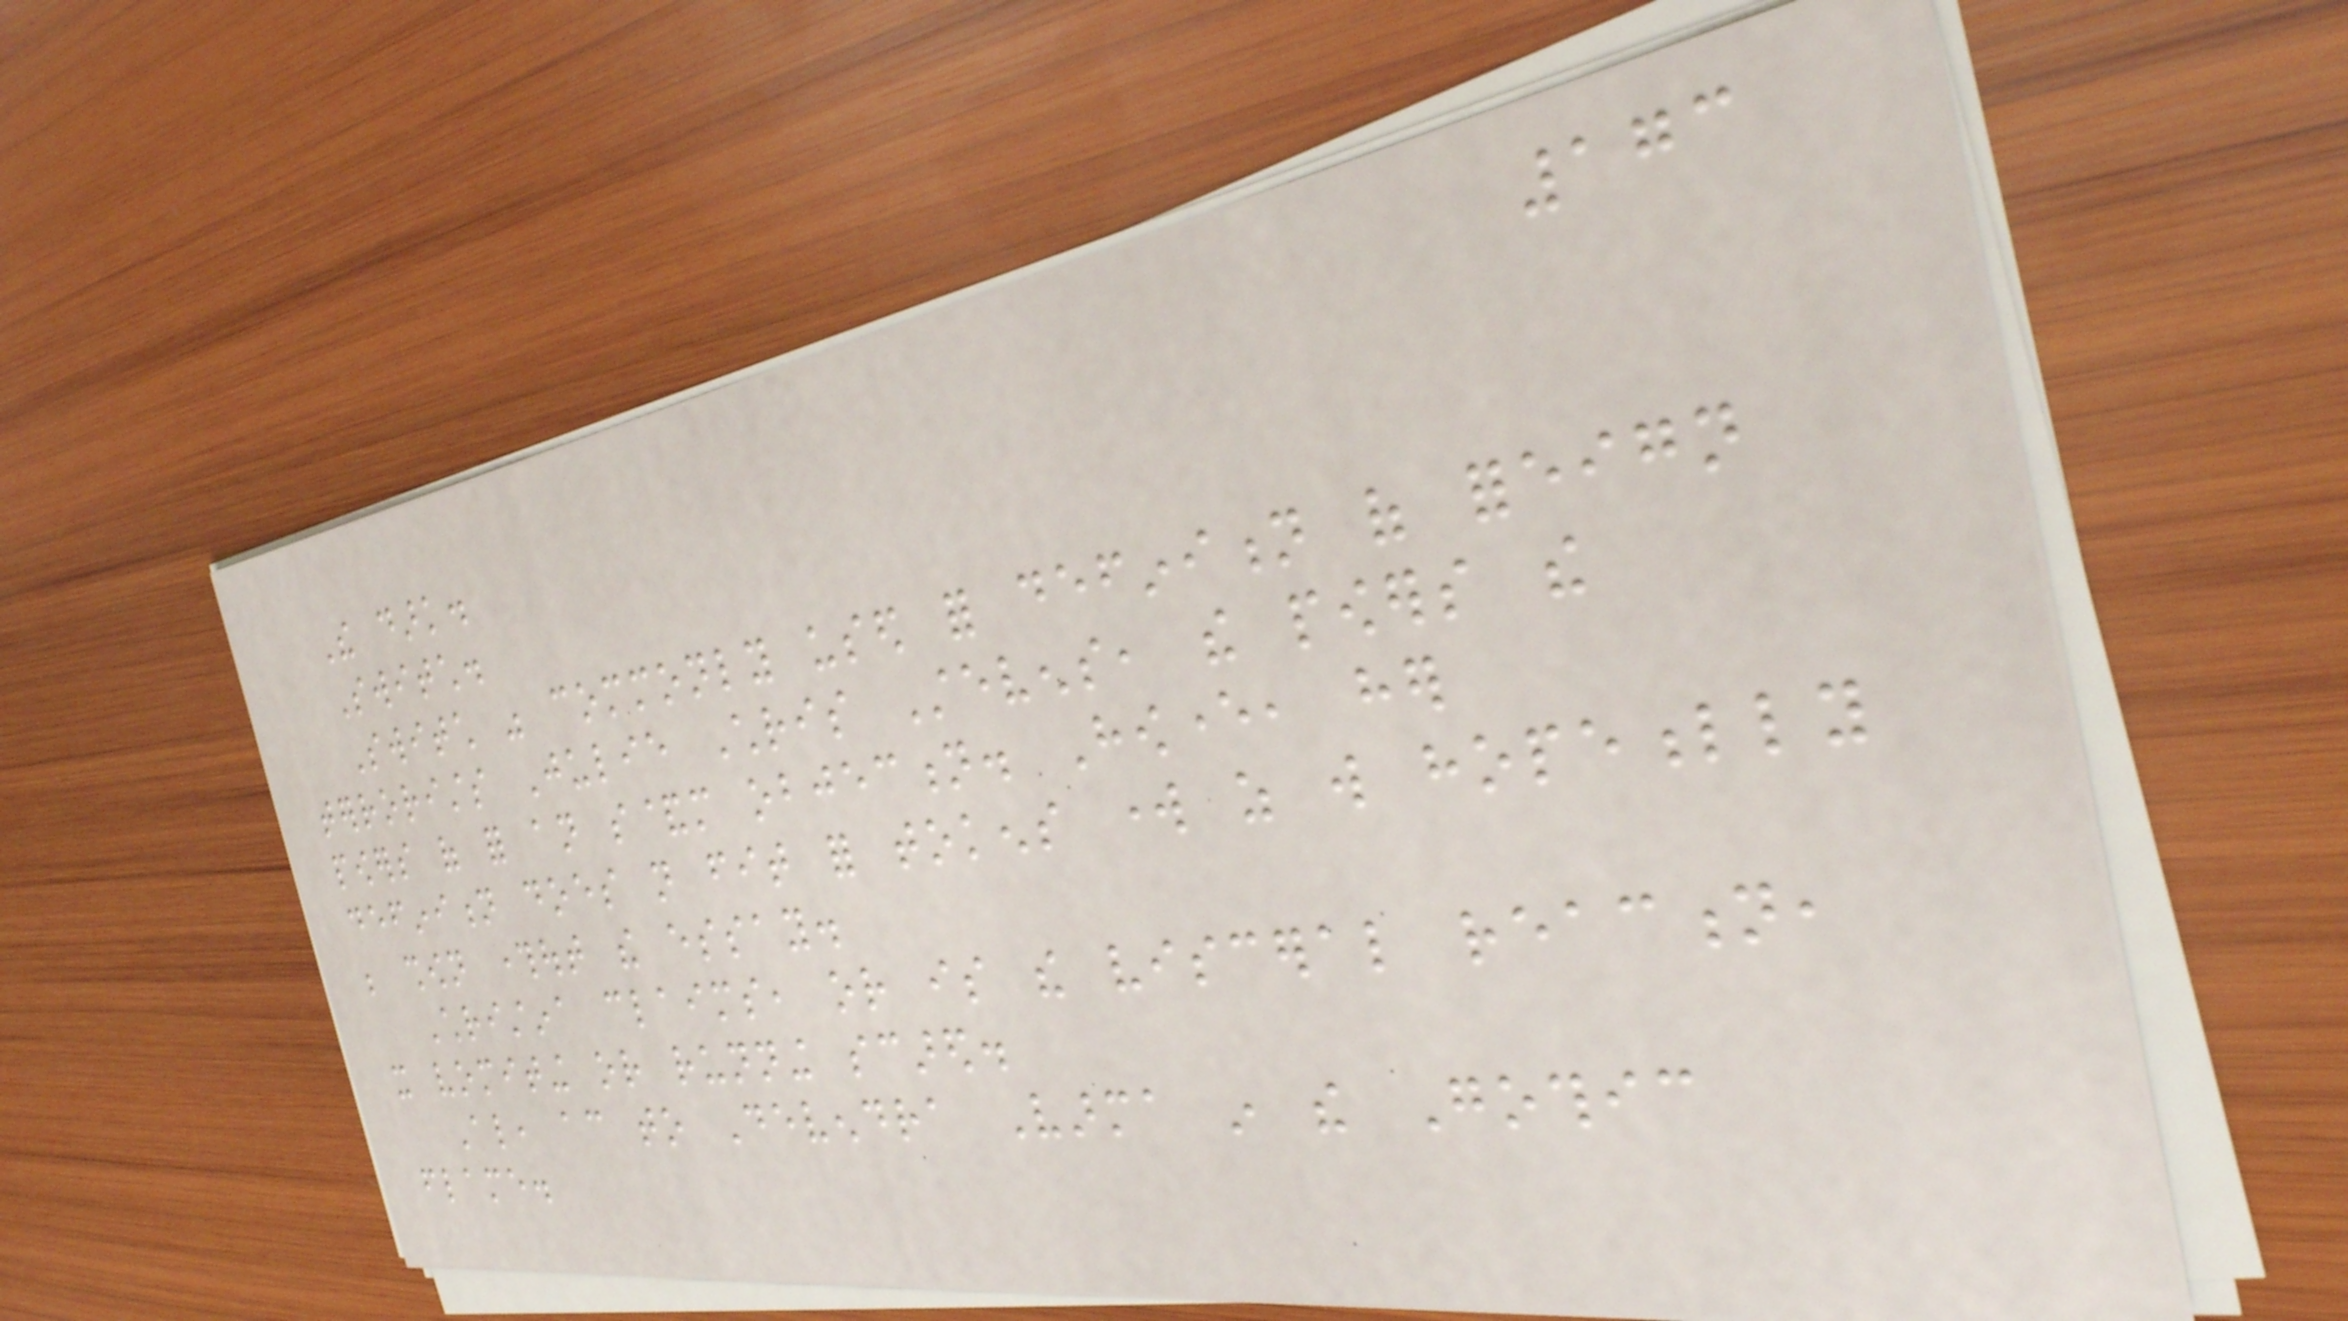173
The dark.
Switch.
Switch was commonly used for definition of foreign
terrorists Julie Chris Stevens, the powers the
powers of for an s&m objection. However, her
definition does not fit for tokens work as will hopefully
be shown throughout the essay.
Christina claims, or is the visceral reaction,
it vomiting or running scared.
Also, according to Devendra Varma in the Gothic
flame.
